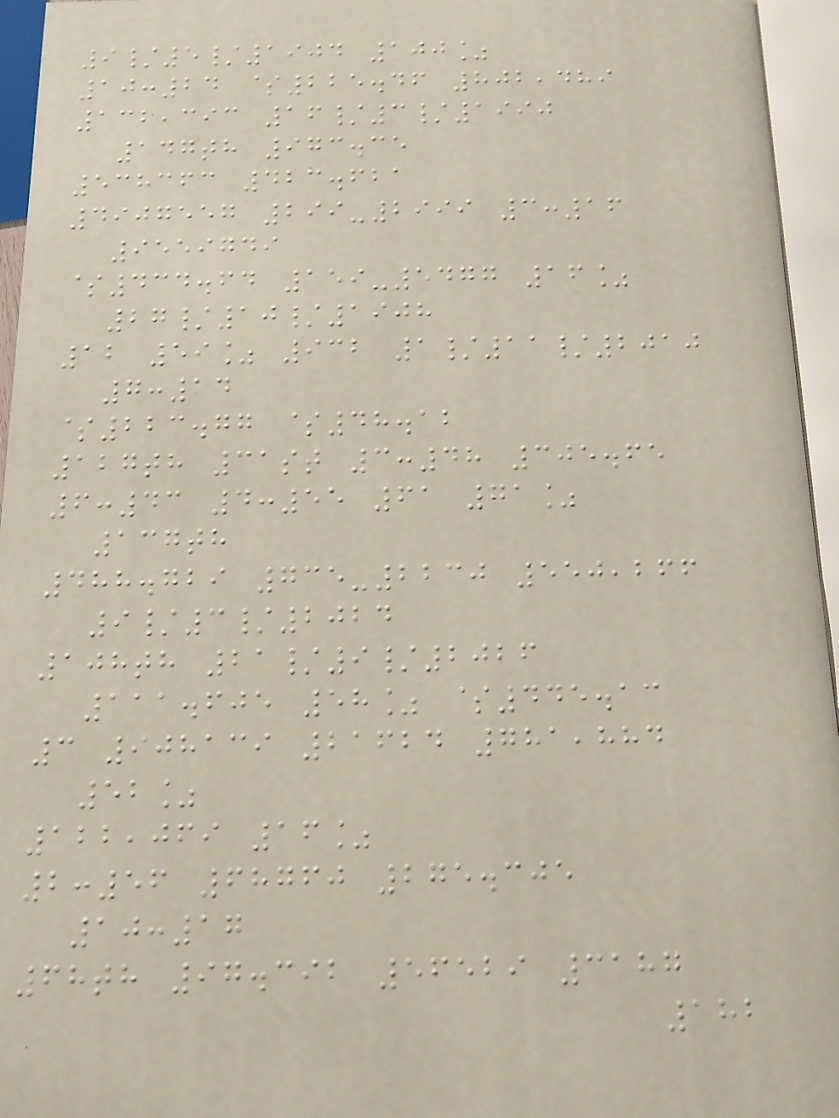9/5/1904 100%
10:24 $225.46 802,489
132,393 16/3/1990
147th 973.35
538363 423.621
4907557 299-2999 3:16
9559749
$434.64 159-5477 16%
27/10/1908
12 59% 932 1/11/2010
7:14
$223.77 $48.12
127th 31st 3:48 305.65
6:43 4:55 61 71%
137th
488.729 735-2230 550,266
9/3/2024
108th 21/9/2026
111.605 58% $445.13
3 908139 21624 781,884
52%
122,069 16%
2:56 68760 275.305
10:17
68th 97.392 56529 3187
182
